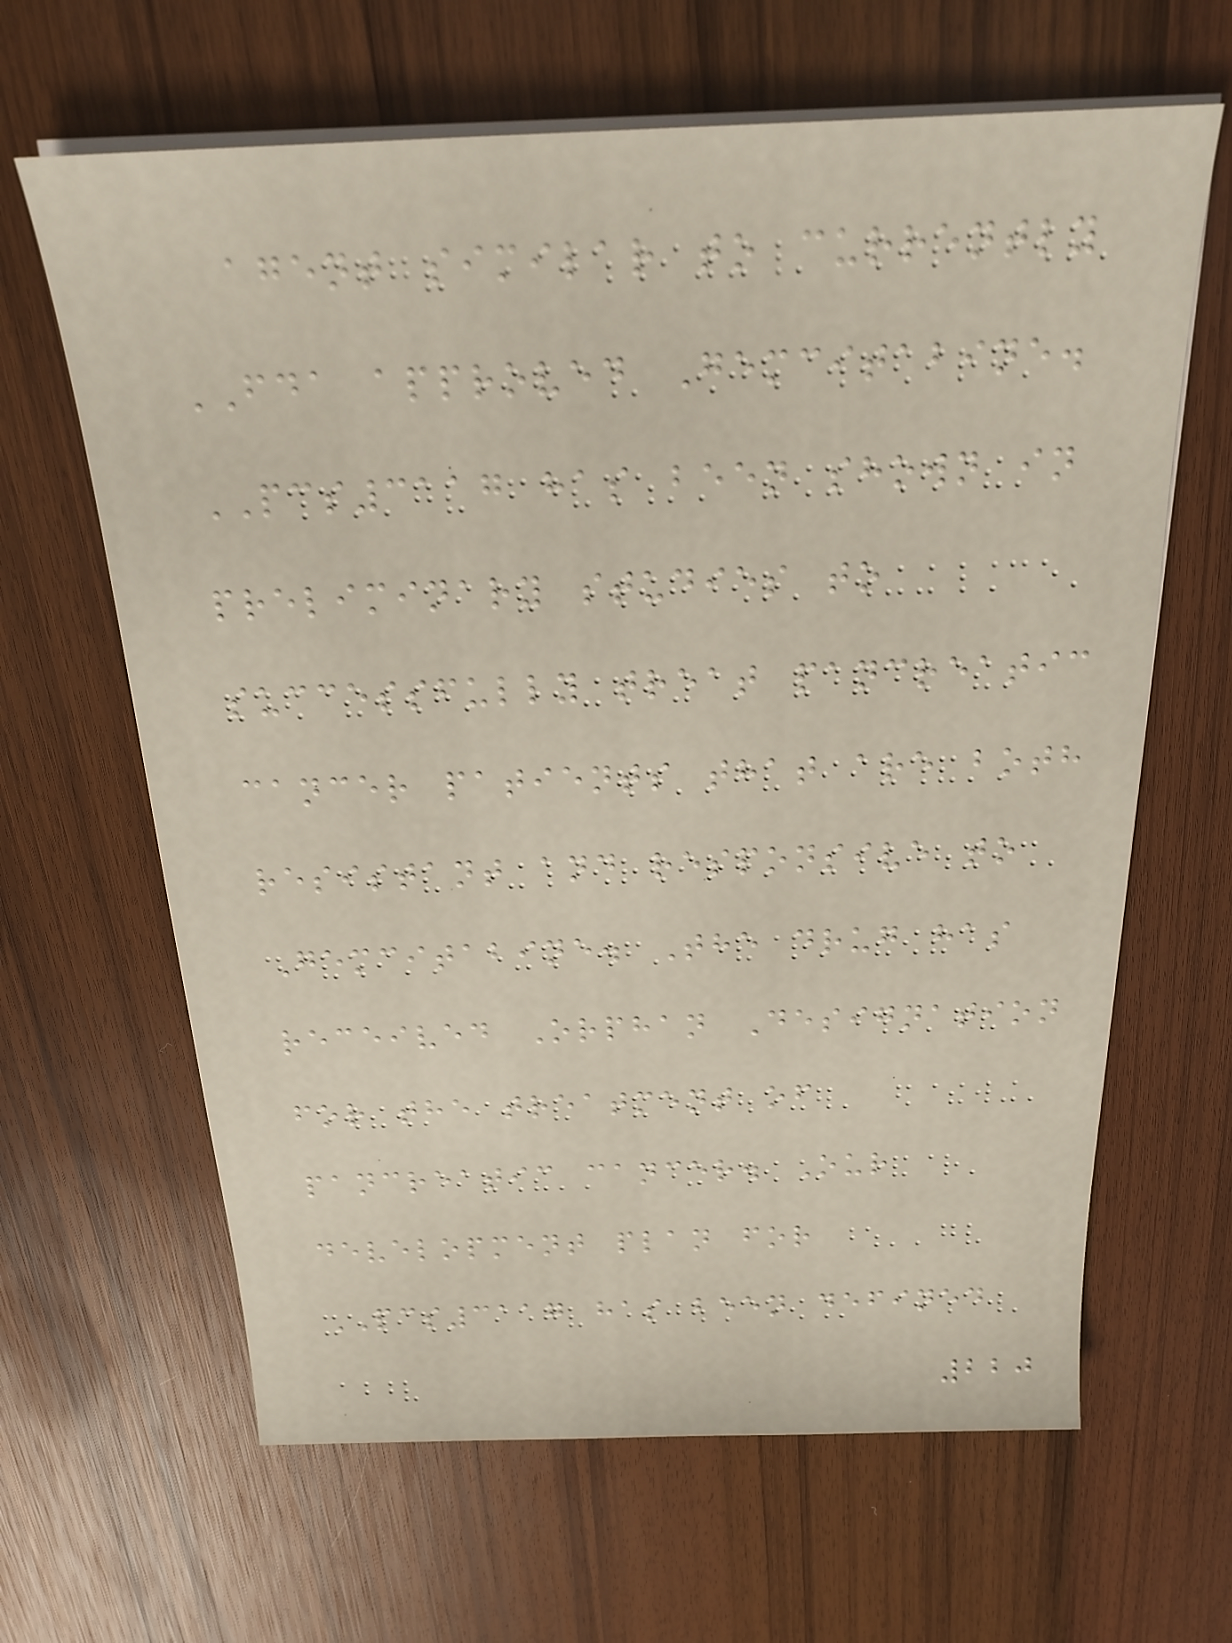agent similar to currently
FDA approved Gemcitabine.
PCS3117 has been shown in
preliminary studies to
successfully treat pancreatic
cancer patients that are both
resistant and responsive to
Gemcitabine. The drug has
received Orphan Designation
for the treatment of
pancreatic cancer. Our
development plan for
PCS3117 has been defined
220
